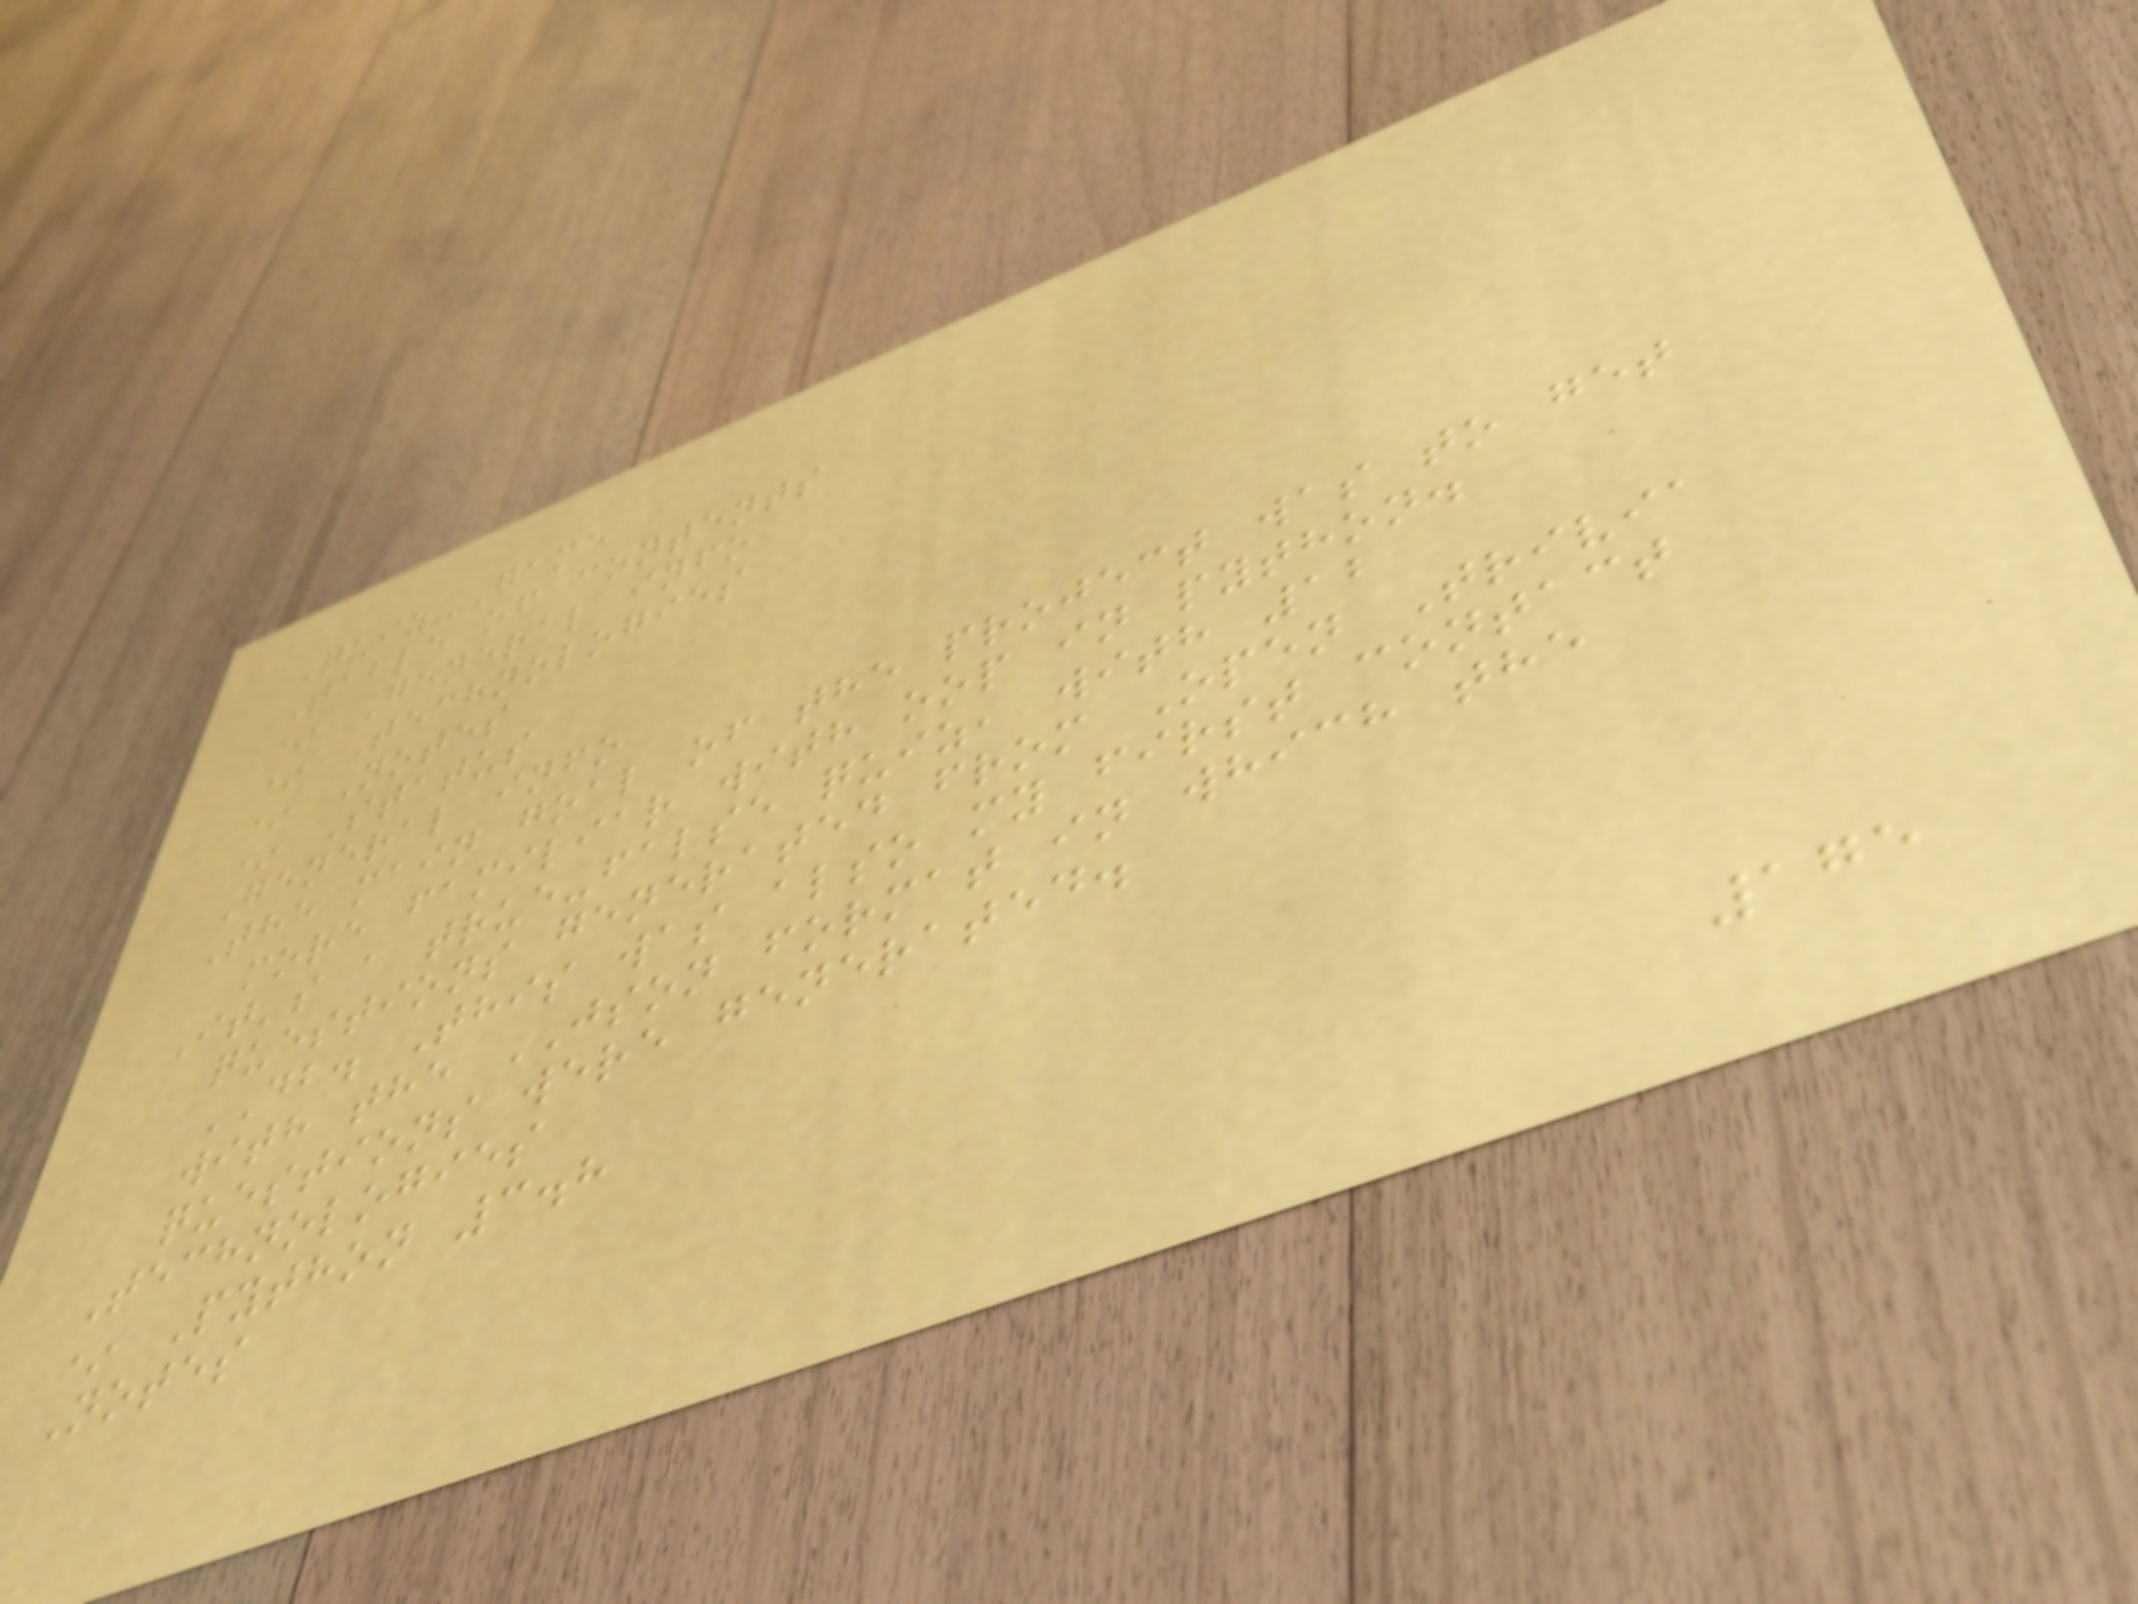Quiz-Game
Table of contents
* General info
* Technologies
* Notes
* Status
General info
The main goal of the project was to get
more familiar with oop in python.
It's a true-false quiz, with 12
questions generated from Open Trivia
DB. This was also my first contact
with the JSON format in which the
questions were generated.
Technologies
* Python 3.8
Notes
175
